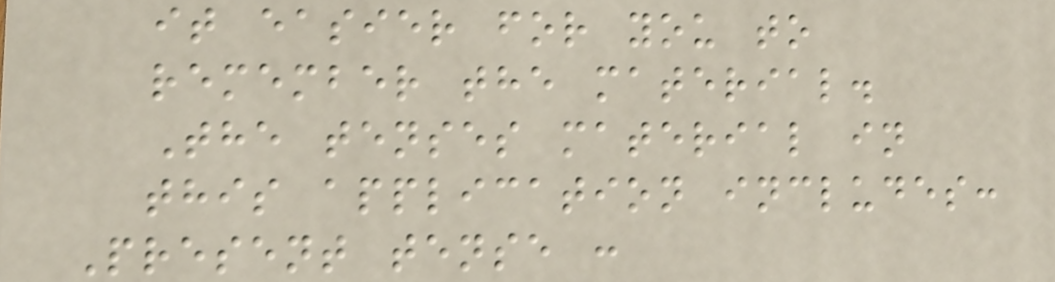it easier for you to
remember the material.
The tenses material in
this application includes:
Present tense :
